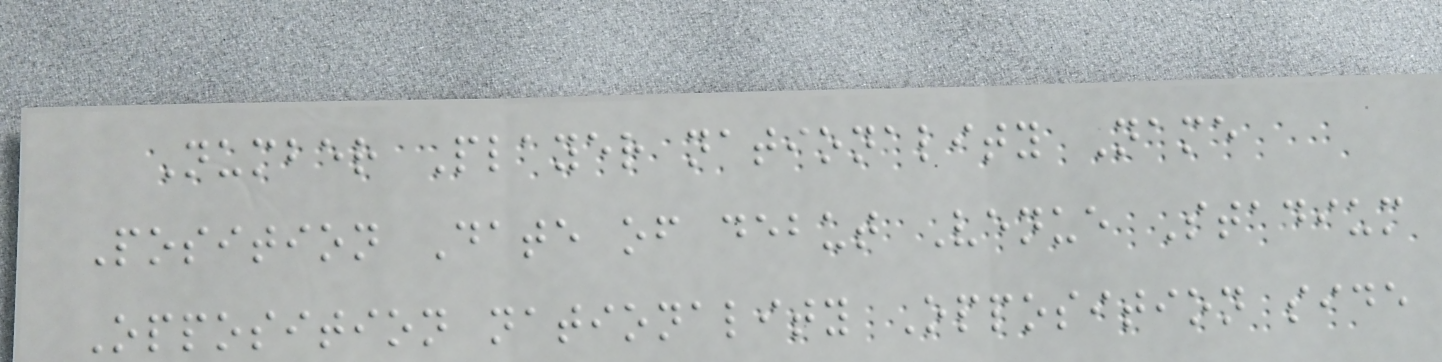Number Player nationality Name
Position Date of debut Venue Stadium
Opposition nationality Opposition side
